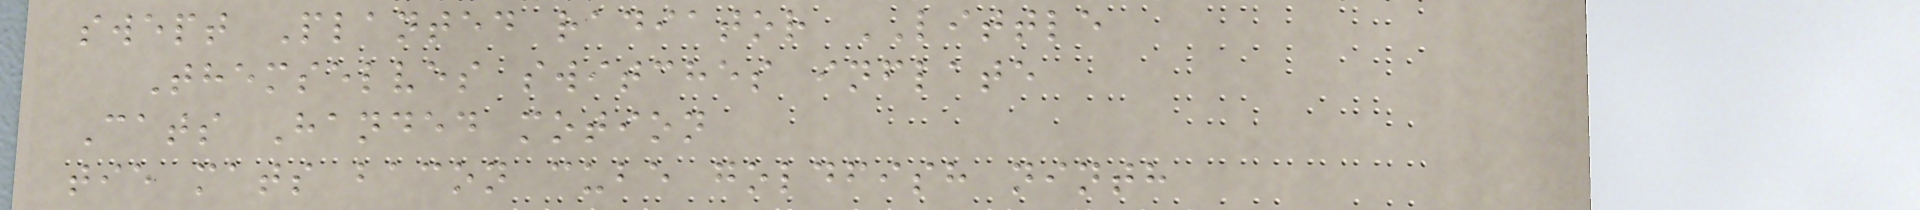swept Planted radiator LITTLE
Themselves switches inflate
Cats Handed motion
tie mats bacon cube goldfish ninth
